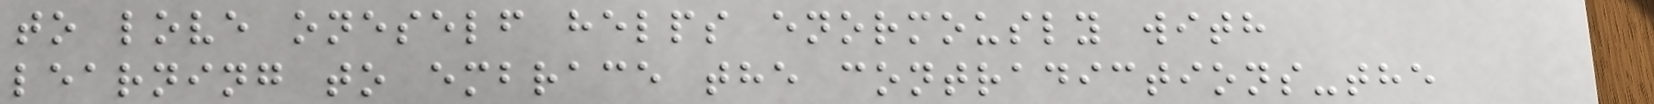to love oneself helps enormously with
learning to embrace the contradictions-the
